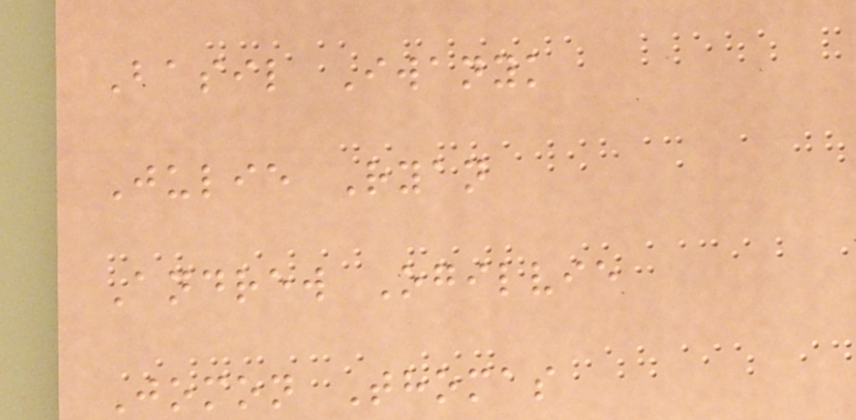Basil Iwanyk
Julie Ryan
Andrew Ogilvie
Jomon Thomas
